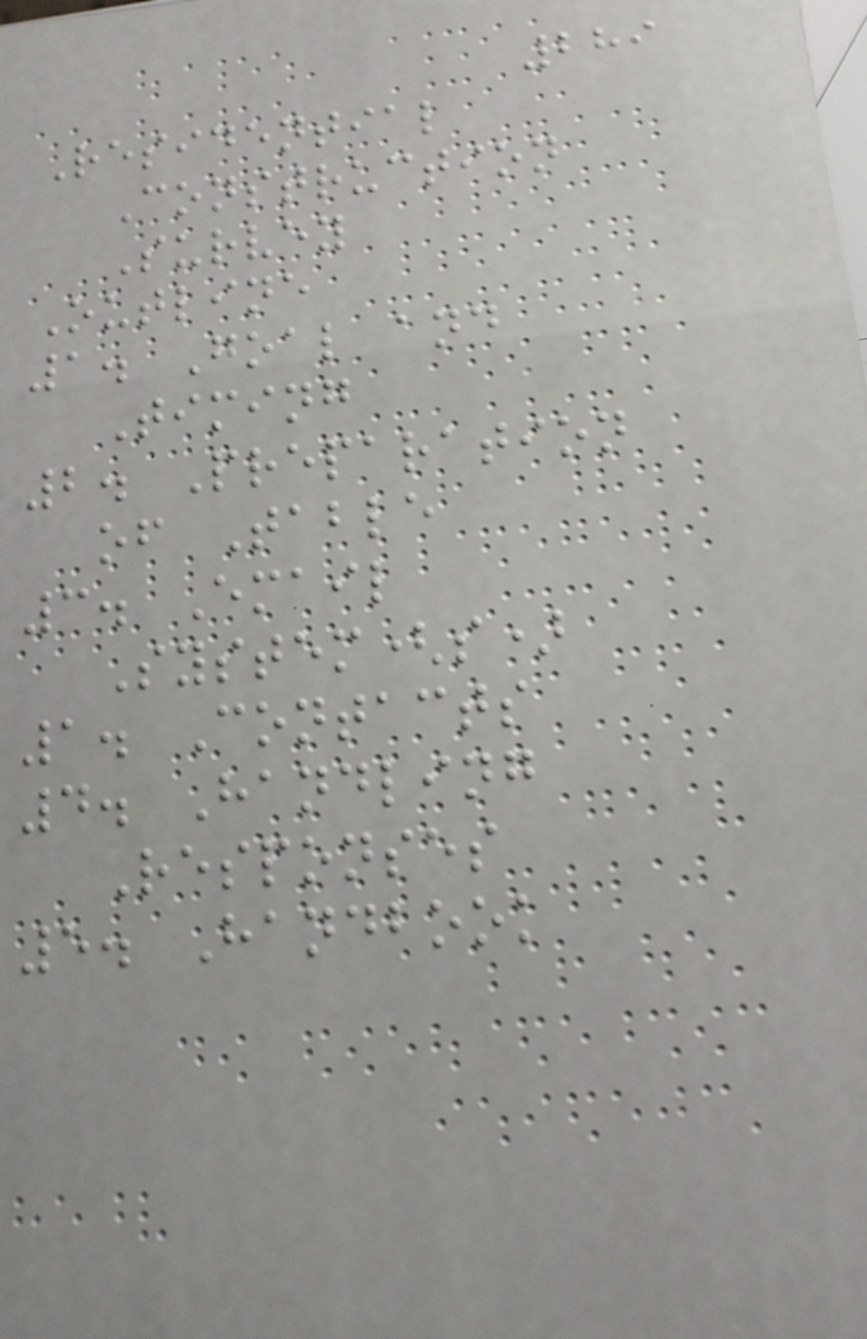289
Residential
Construction
Survey
Outline
1. Goal and
Timing
2. Preparation
of Table
3. Email
System(s)
1. Contacts
4. Handling
Responses
5. Handbook
